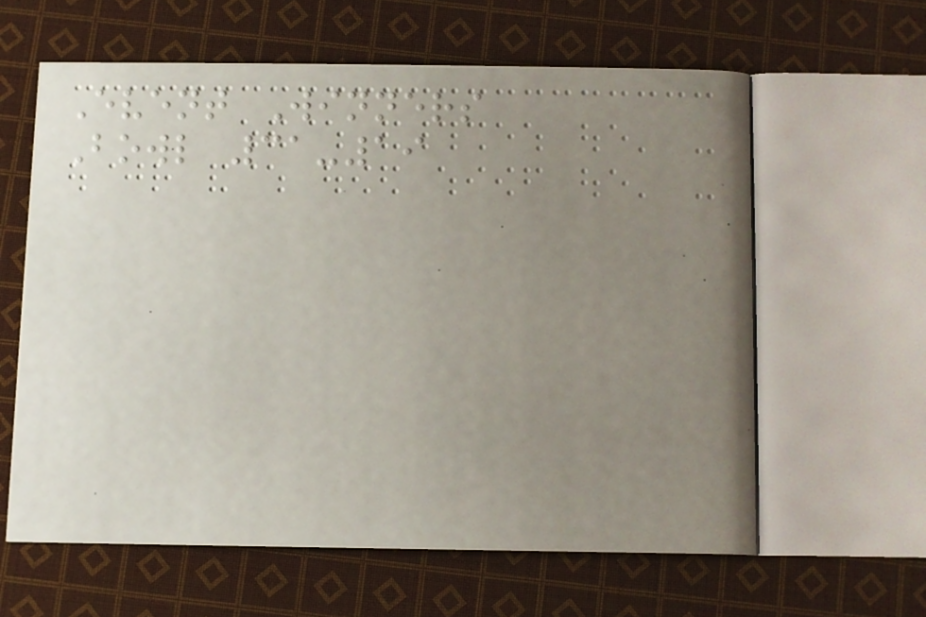Event Winners
Bowl 31-19
